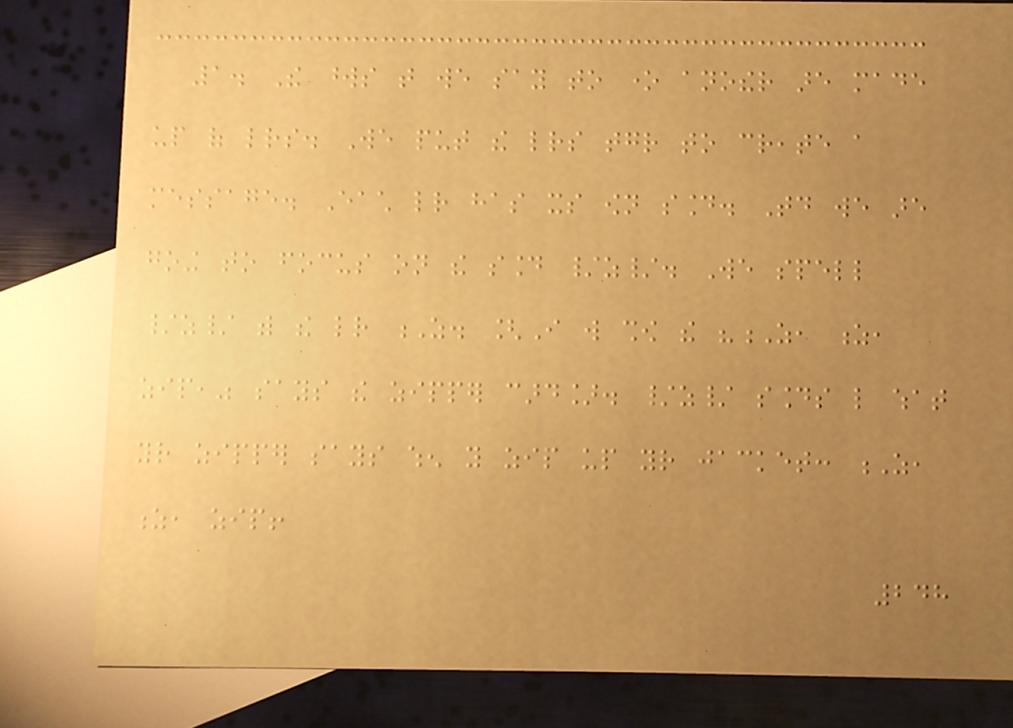1. The words that we say to one another are made
up of letters. We put the letters together to create a
message. Each letter has its own sound. Today we are
going to focus on the sound /z/. We spell
/z/ with the letter Z. [I will show the "Z, z,
zip," says the zipper card]. /z/ sounds like what
your zipper says when you zip up your jacket: Z,
z, zip!
248
